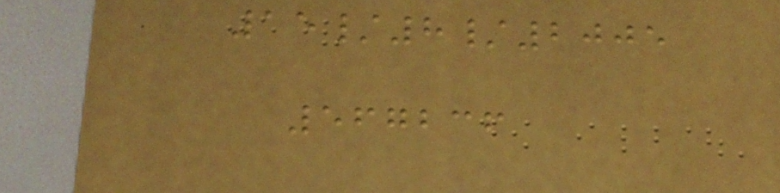15/8/2005
567236
